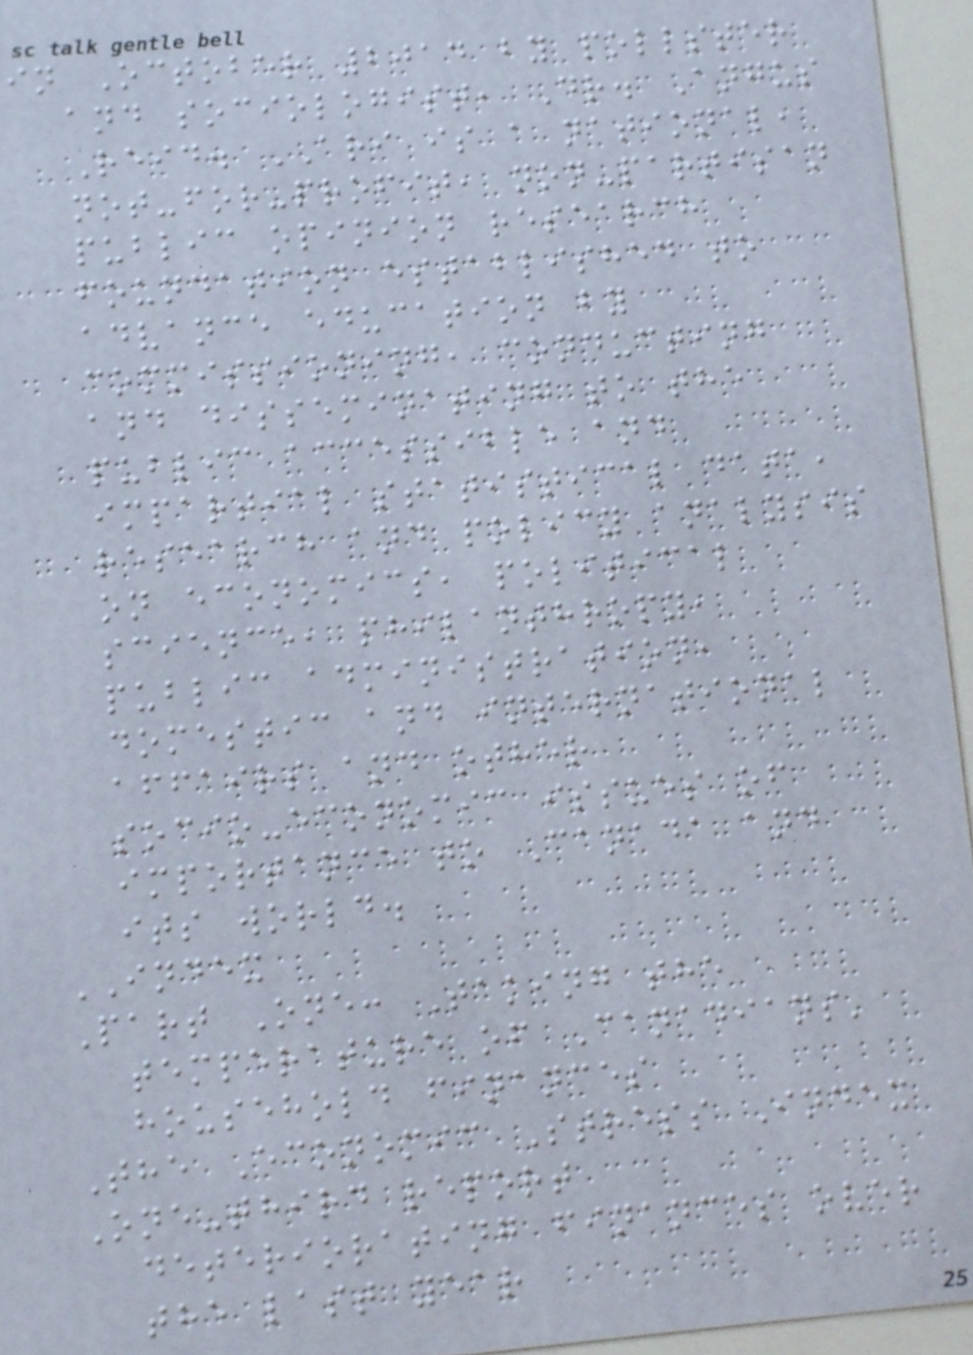in October 2014 by pollster
and sociologist, Dr. Angus
Reid. ARI is a national,
not-for-profit, non-partisan
public opinion research
foundation established to
advance education by
commissioning, conducting
and disseminating to the
public accessible and
impartial statistical data,
research and policy analysis
on economics, political
science, philanthropy,
public administration,
domestic and international
affairs and other
socio-economic issues of
importance to Canada and
its world.
INDEX
Part One: Taking the
temperature of Canadians'
household finances
The Economic Stress Index
One-third report
deteriorating finances over
the last year
